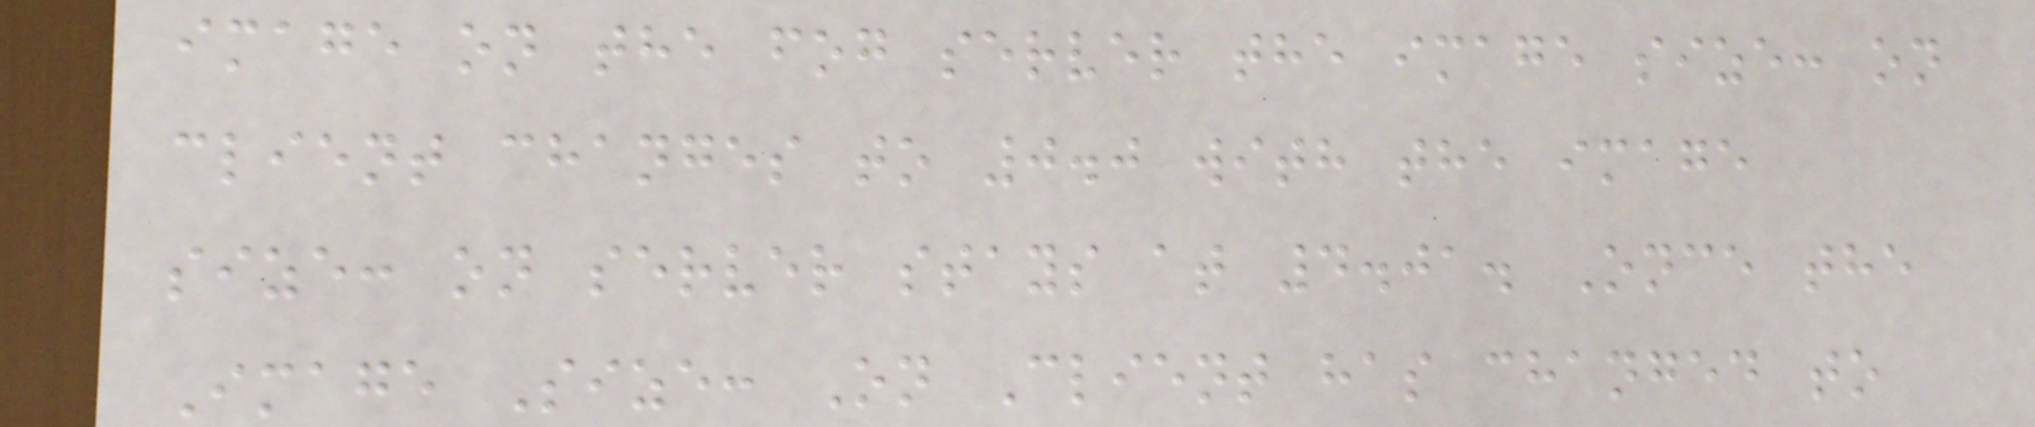image on the fog server the image size: on
client changes to 0.0 with the image
size: on server stays at 4.01. Once the
Image Size: On Client has changed to
